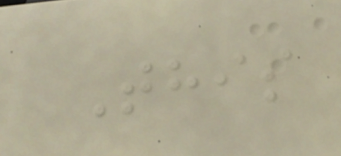This
